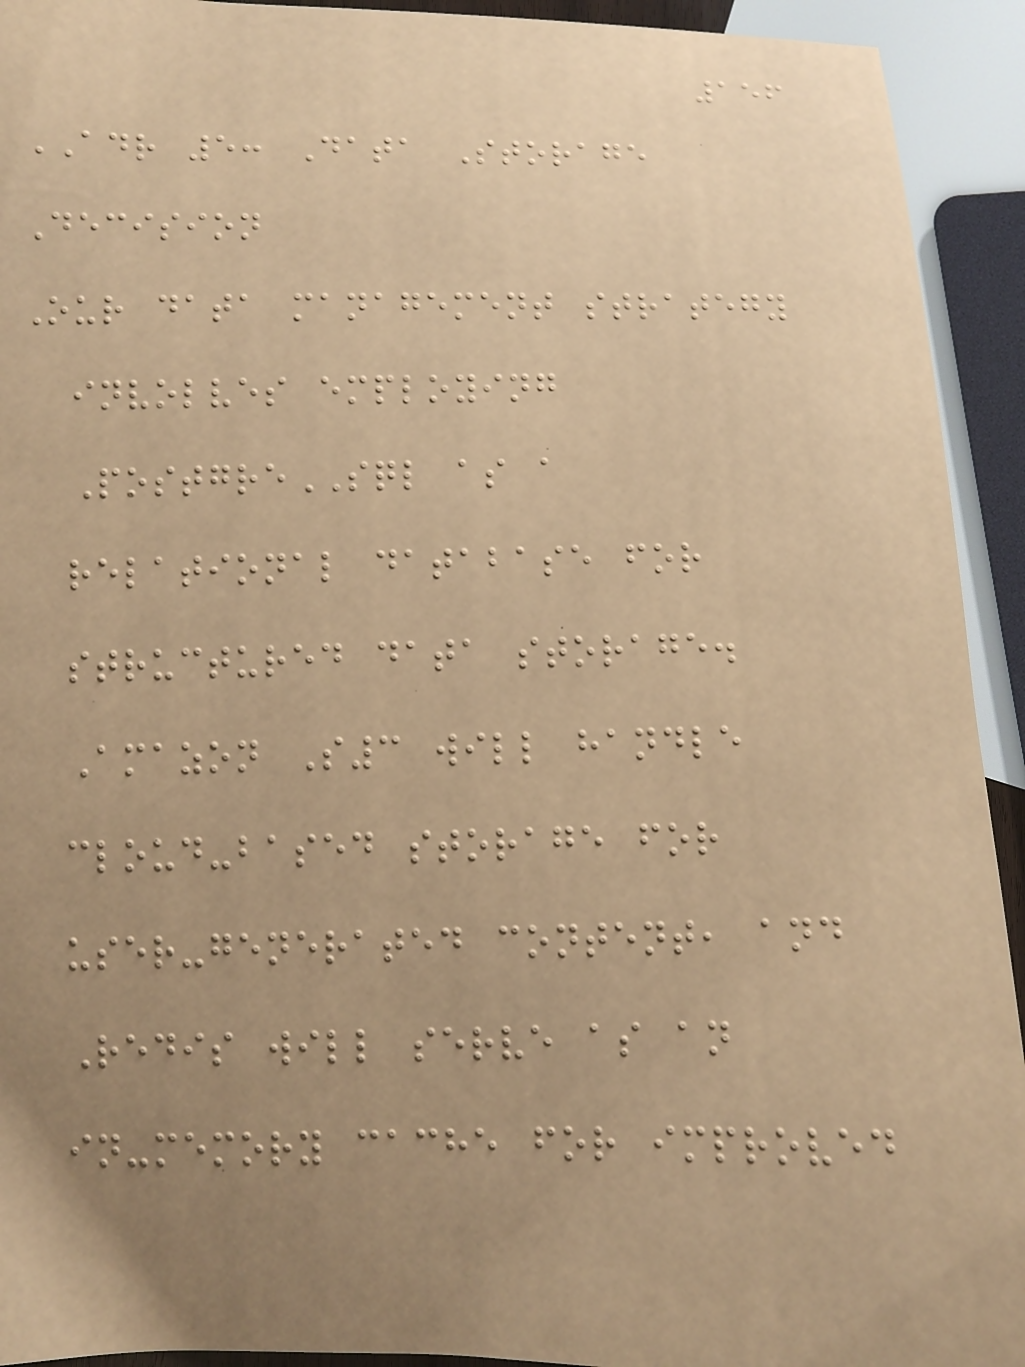156
ADR 5: Data Storage
Decision
Our data management strategy
involves employing
PostgreSQL as a
relational database for
structured data storage.
Amazon S3 will handle
cloud-based storage for
user-generated content, and
Redis will serve as an
in-memory cache for improved
